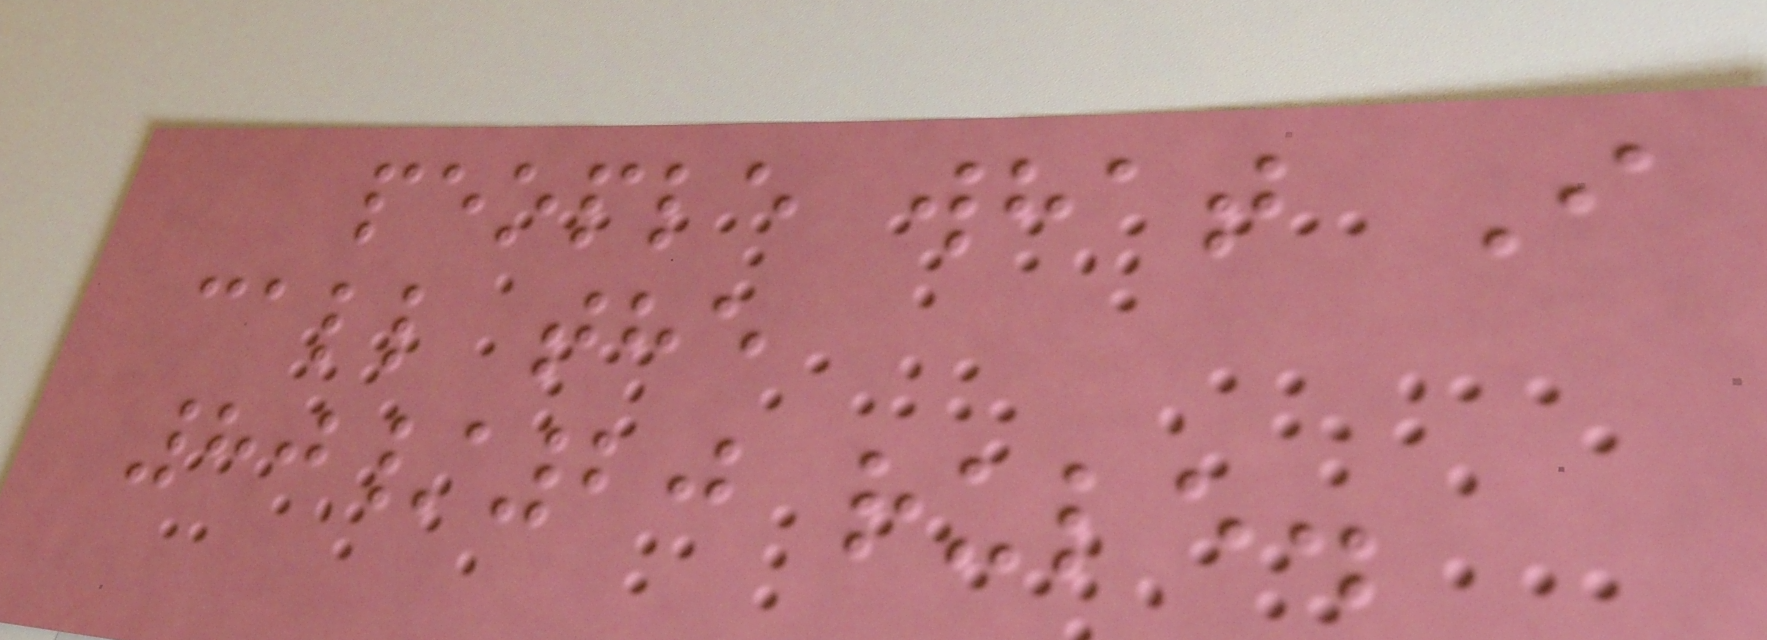people what I
call the
80/20 rule.
